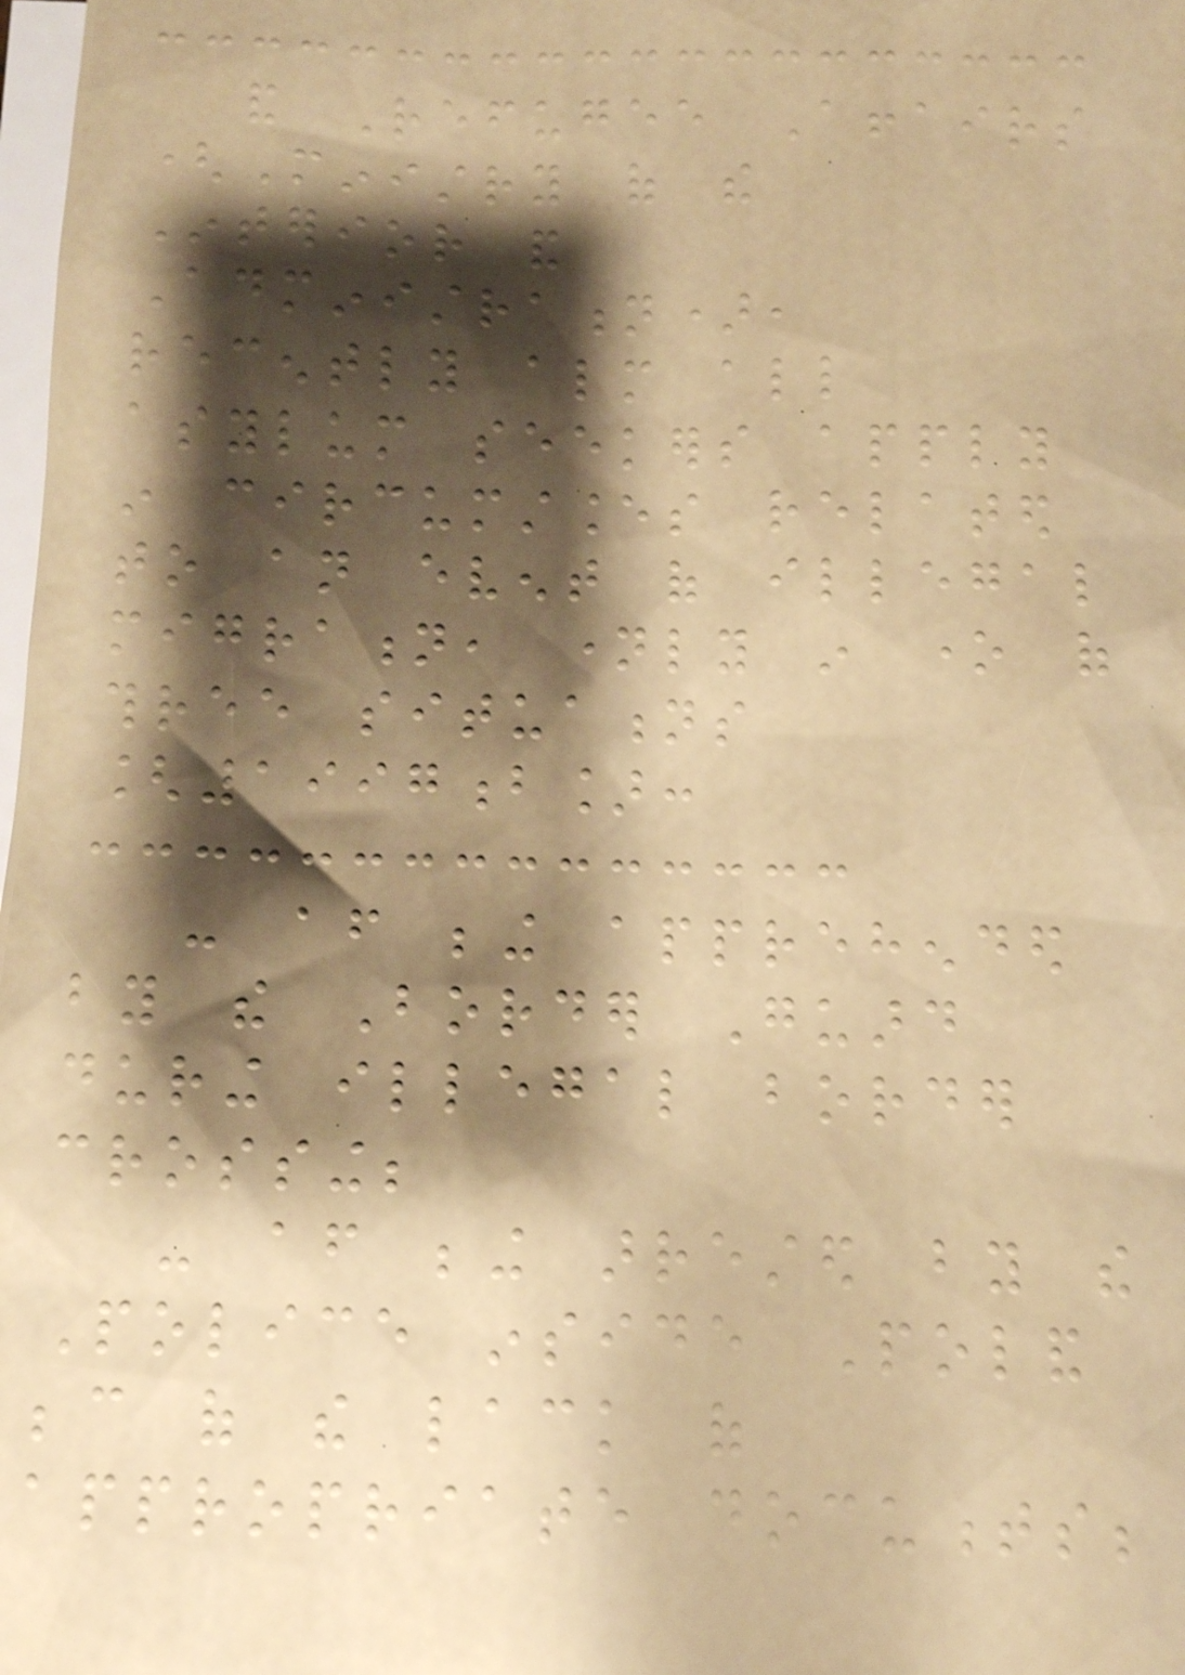and Refugee Affairs
(Ministry of the
Interior and
Administration),
recently almost all
asylum seekers apply
in circumstances related
to an event of illegal
migration, namely in one of
three situations
[1997b]:
- after being apprehended
by the Border Guard
during illegal border
crossing;
- after being arrested by the
Police inside Poland
because of the lack of
appropriate documents;
